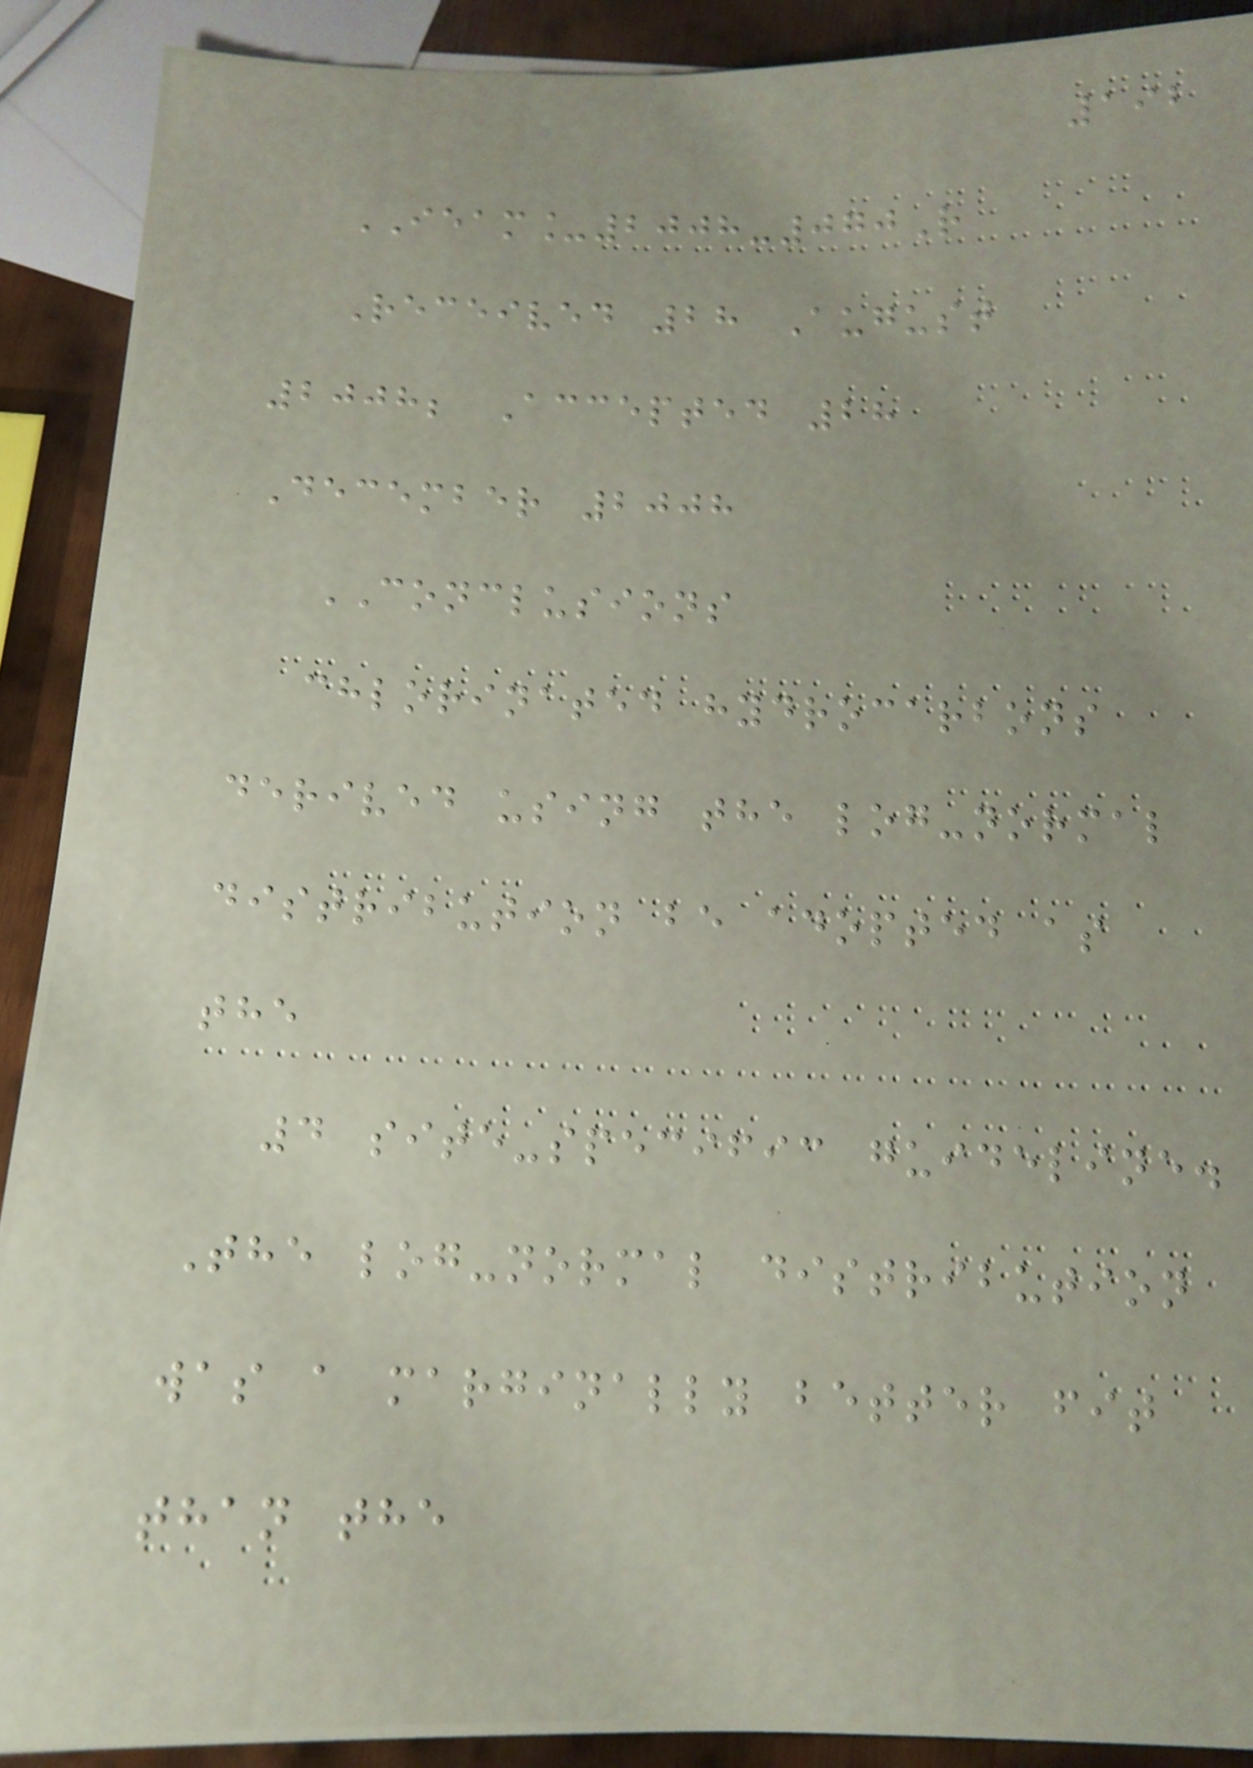192
IEAM_2008-070R
Received 28 August
2008; Accepted 28
December 2008
CONCLUSIONS
chlorinated hydrocarbons
derived using the log-normal
distribution be adopted as
the
4 site-specific guideline.
The log-normal distribution
was a marginally better fit
than the
